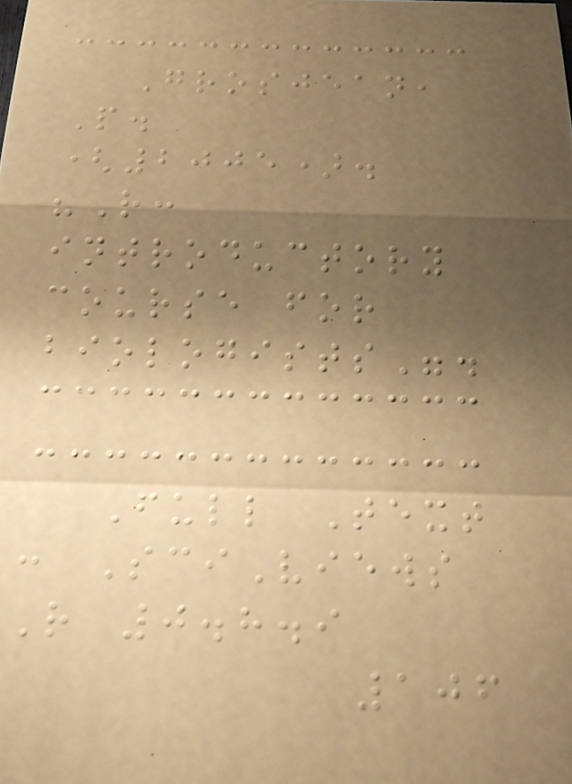Grosjean,
P.
(2005).
"R:
introductory
course for
biologists".
Full Text
: SciViews
R 0.8.9
106
